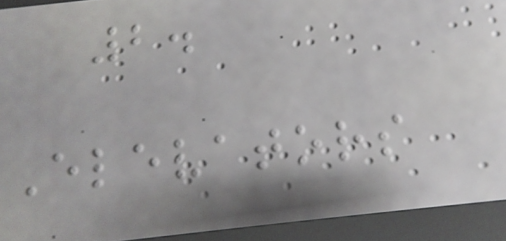2.
Elevators
